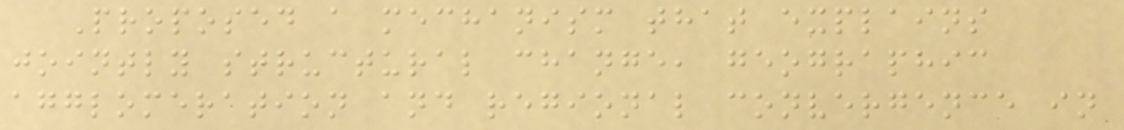Proposed a mechanism that explains
jointly structural change, geographic
agglomeration and regional convergence in
